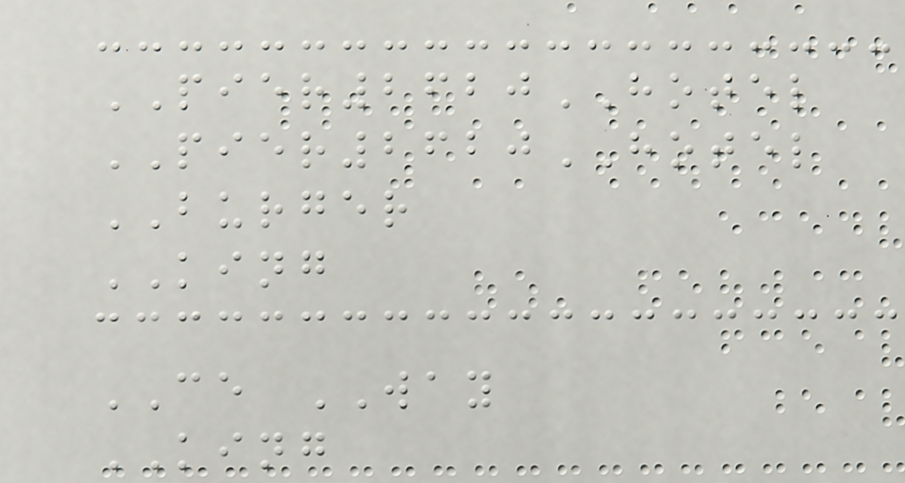PIER2620HOTEL
PIER2620HOTEL
BURGER
KING
CE WAY
KING
